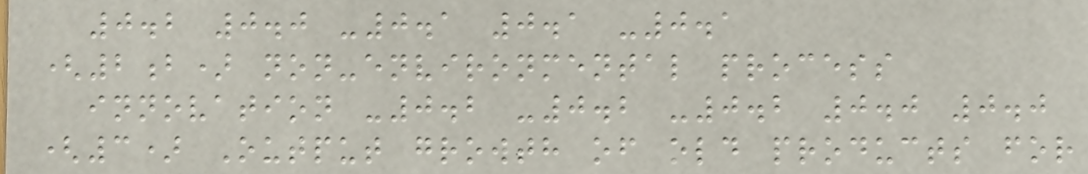0.2 0.0 -0.1 0.1 -0.1
(2b) non-environmental process
innovation -0.2 -0.2 -0.2 0.0 0.0
(3) Output growth of old products for
